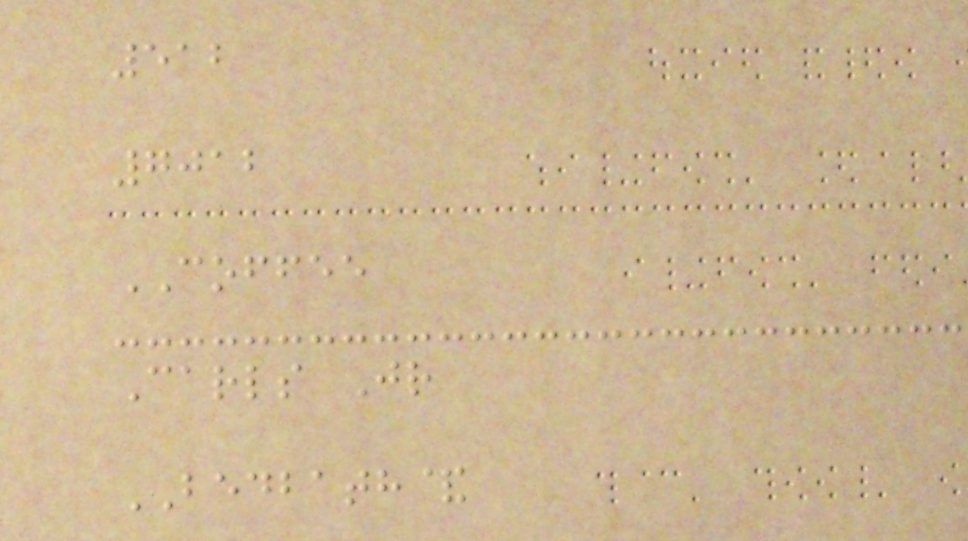512
7012
COFFEE
Carls Jr
BEDBATH&
